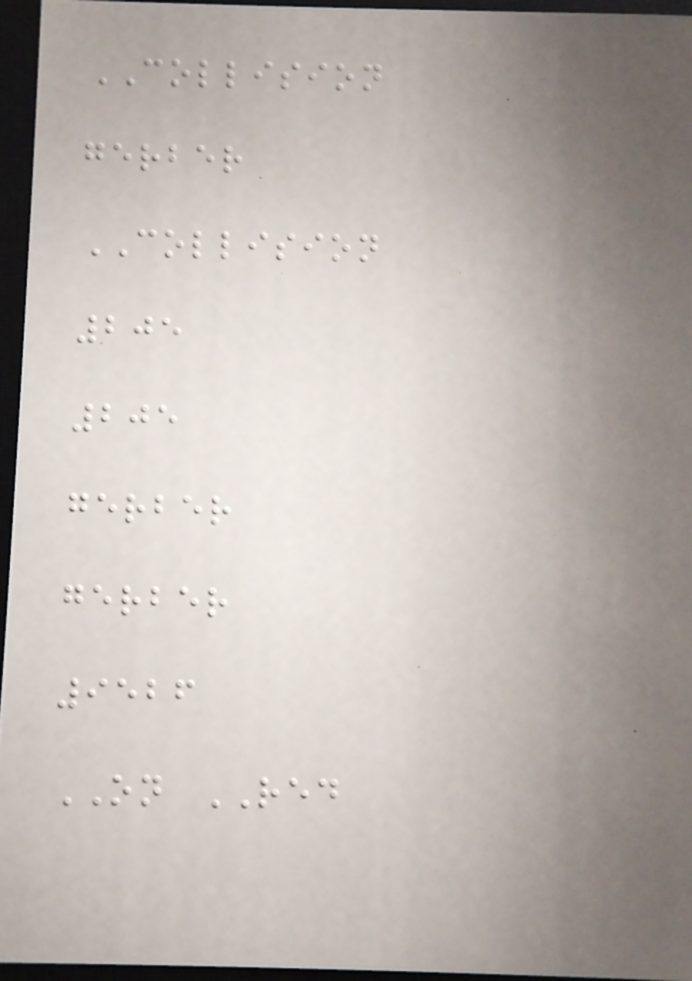COLLISION
gerber
COLLISION
205
205
gerber
gerber
9526
ON RED
